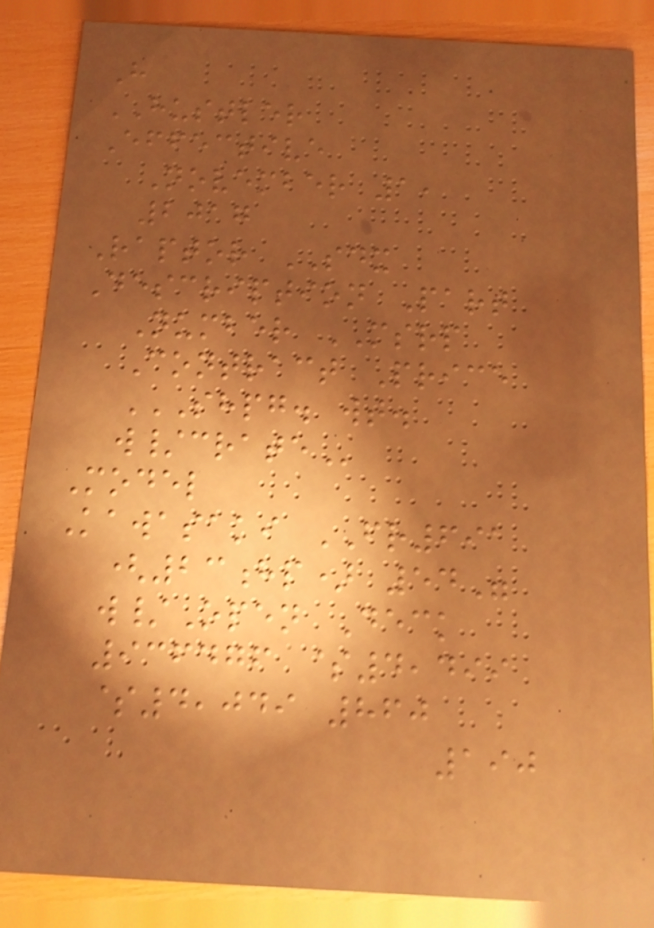H
HUSTLER
Effective
November 1,
2017
Raptor SDX
Description Part
Number MSRP
Contract Price
SHPG. WT.
W/CRATE
Model
Kawasaki FR691
(23hp) 54"
w/Open Deck
936476 $4,499
$4,049 860
190
